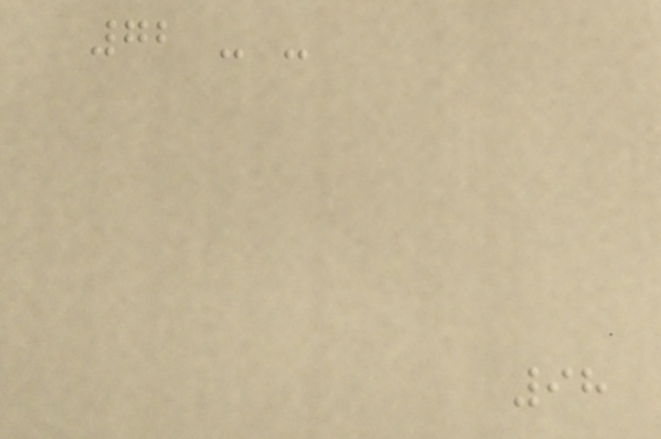72 - -
98
